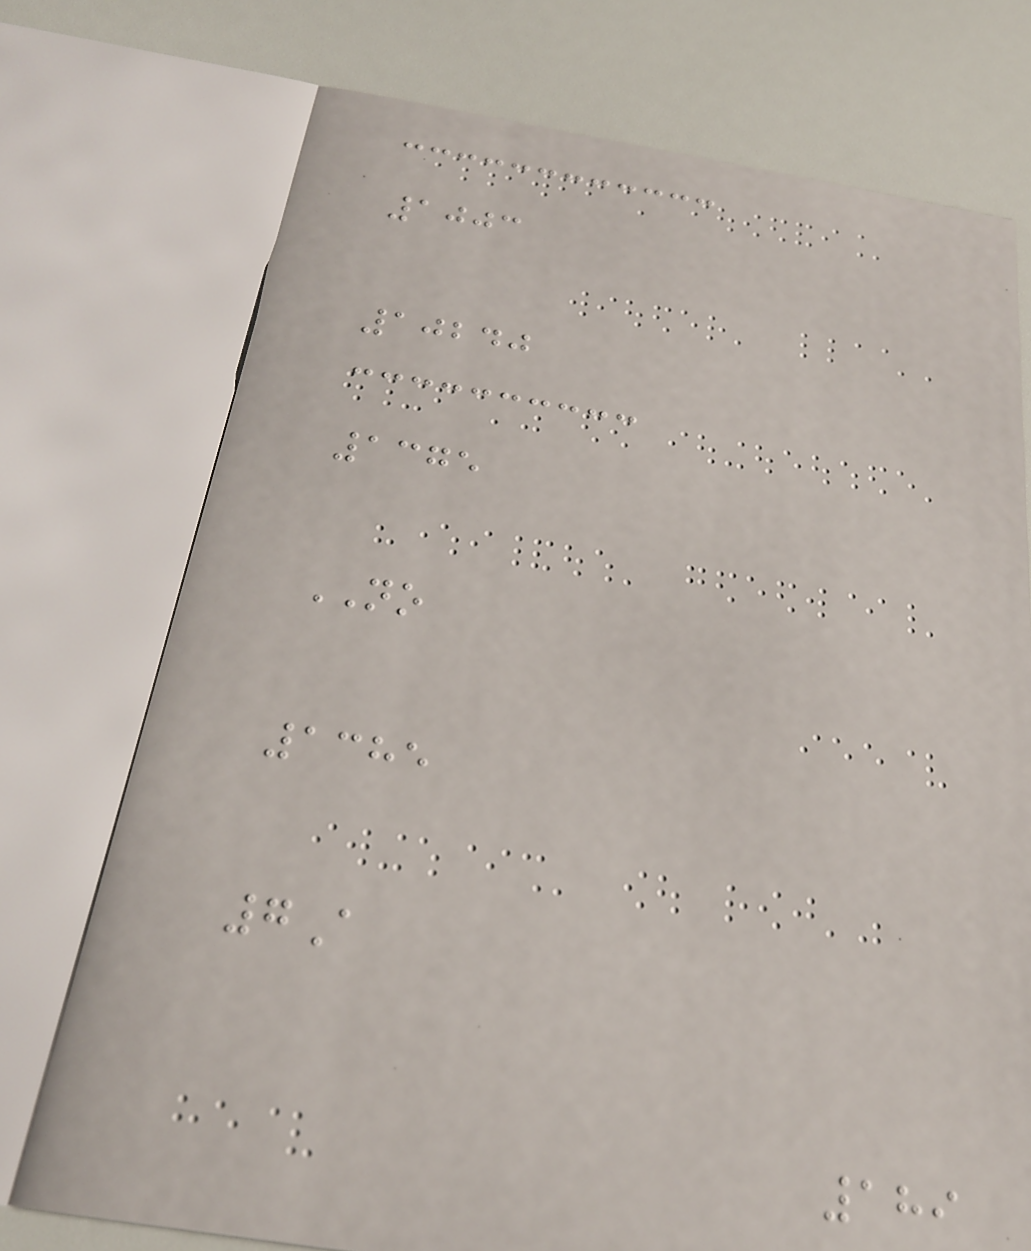1003
10240
1375
NO
1385
7A
189
